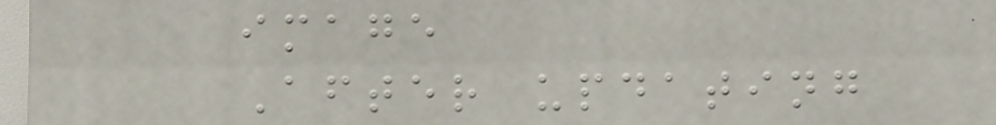image
After updating
